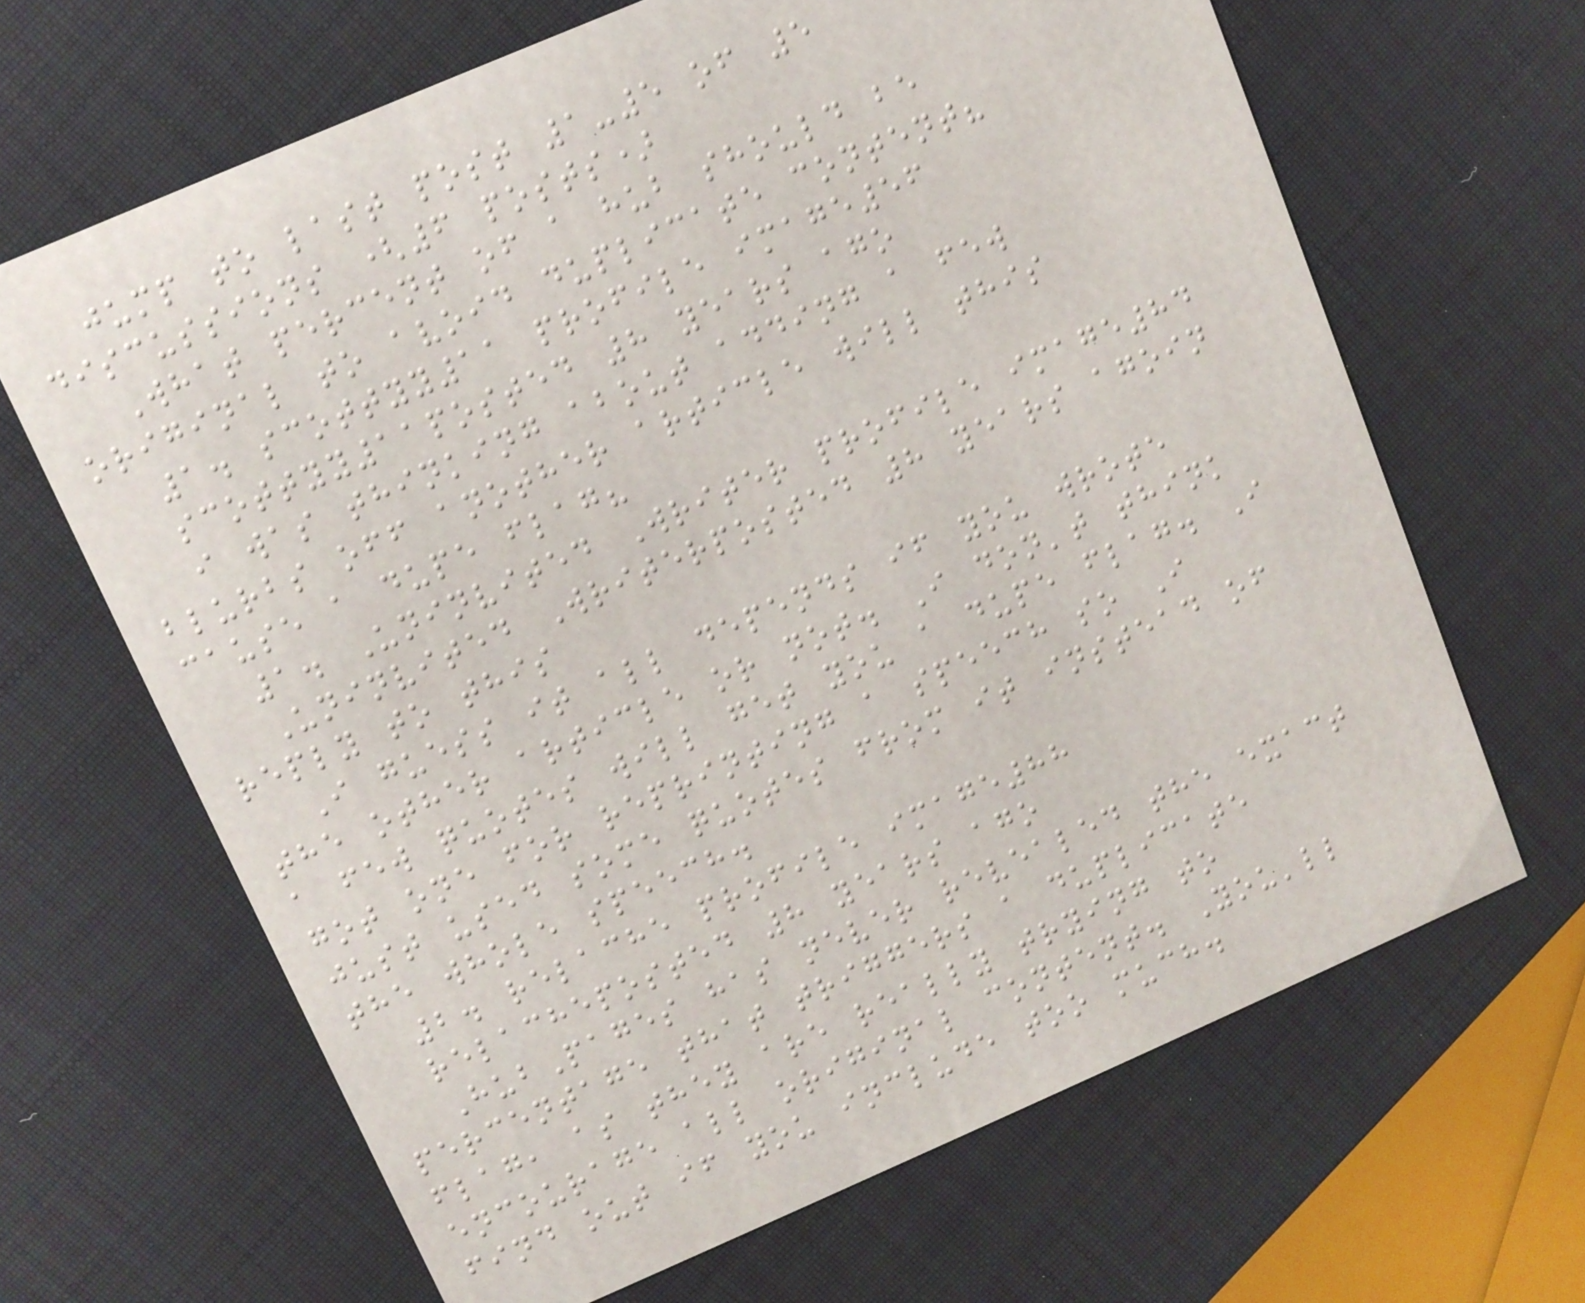jump to last post 1-5 of 5
discussions (6 posts)
What percent of a hub should be
original to avoid duplicate content?
1. scottyy11 profile image56
scottyy11posted 8 years ago
i was thinking about adding a few
blurbs off another article will this
cause a dupe flag?
1. Uninvited Writer profile image84
Uninvited Writerposted 8 years agoin
reply to this
I guess it all depends if you wrote
the other article or not. I don't think
a few quotes will get you a dupe flag. I
got one for reprinting a speech so I
just used some quotes from it instead of
the whole speech.
2. relache profile image88
relacheposted 8 years ago
HubPages has never revealed the exact
percentage that triggers a duplicate
flag, as they are really trying to
encourage all original content. You'll
find out if you include too much.
